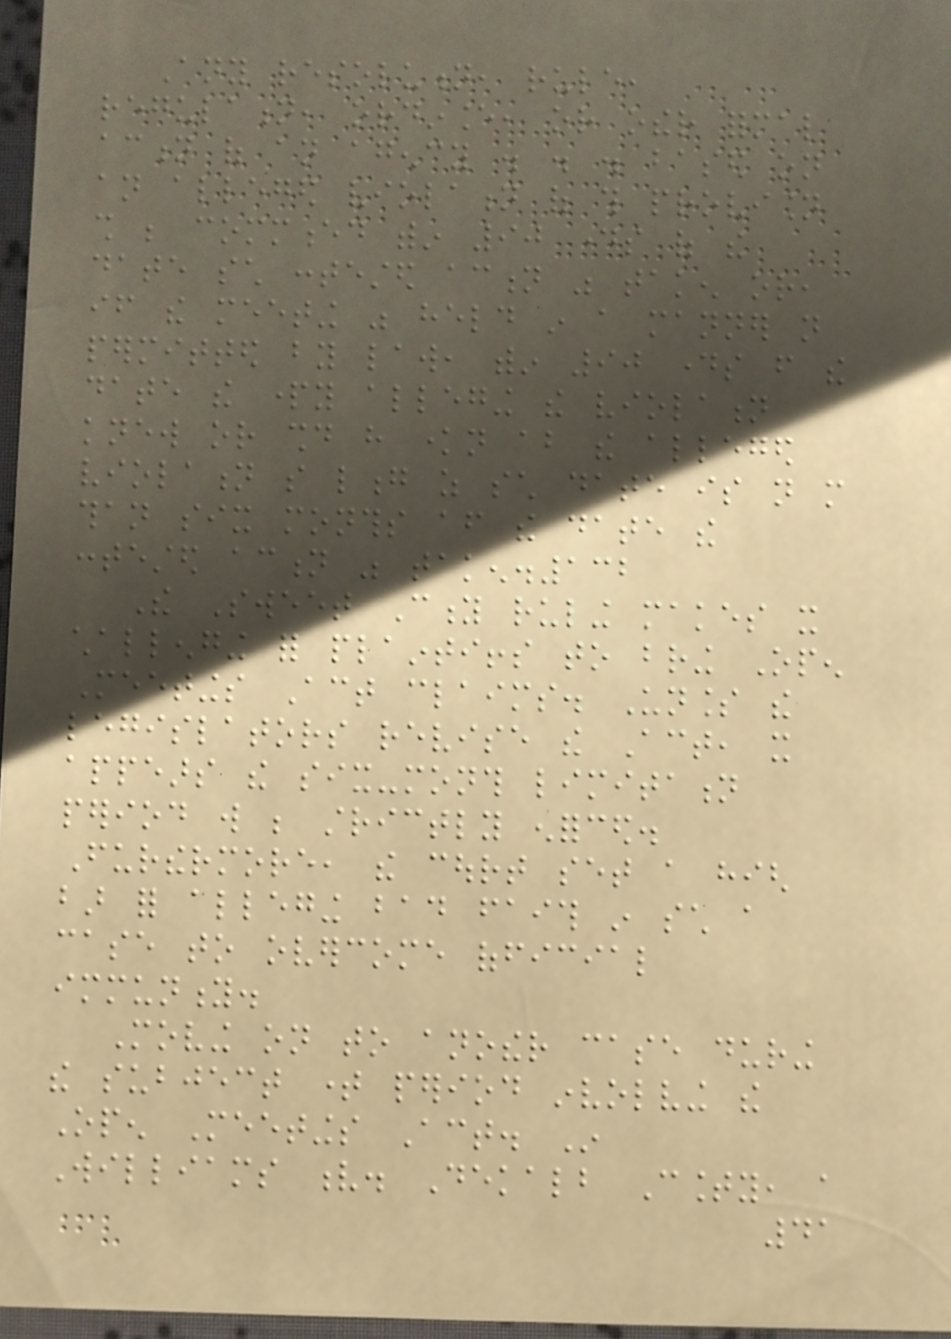Any resolution, rule,
regulation, ordinance, or other formal
action of an agency . . . based on
an alleged violation of this provision
shall be commenced within 90 days of the
date such contested action was taken or,
if the meeting was held in a manner not
permitted by law, within 90 days from the
date the party alleging the violation
knew or should have known about the alleged
violation so long as such date is not more
than six months after the date the
contested action was taken.132
The Sweet City ruling makes it
challenging for plaintiffs to bring Open
Meetings Act claims. Unless the
legislators revise the Act, it
appears the six-month limitation
period will be strictly enforced.
Furthermore, the court set a high
bar for alleging bad faith in such a
case to overcome official
immunity.
Moving on to another case during
the subject time period involving the
Open Meetings Act. In
Williams v. Dekalb County, a
41
